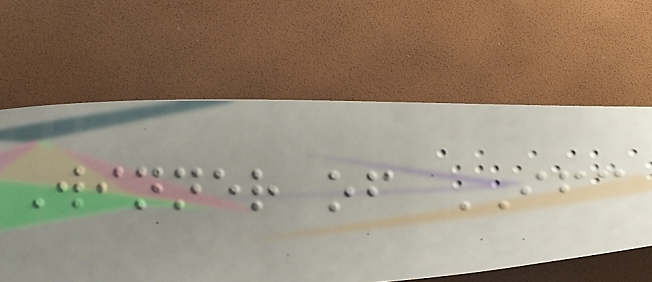Winner of IFC
